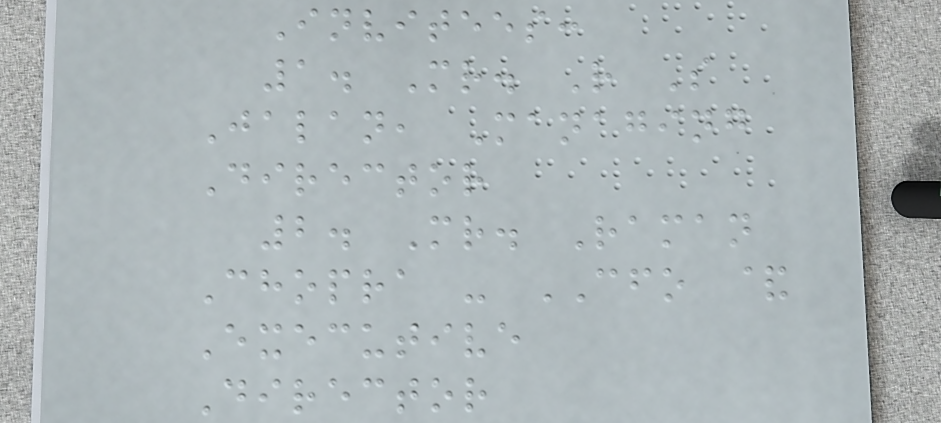Invitees:
1. Mr. R S
Jalan, Managing
Director
2. Mr. Raman
Chopra - CFO &
Executive
Director
